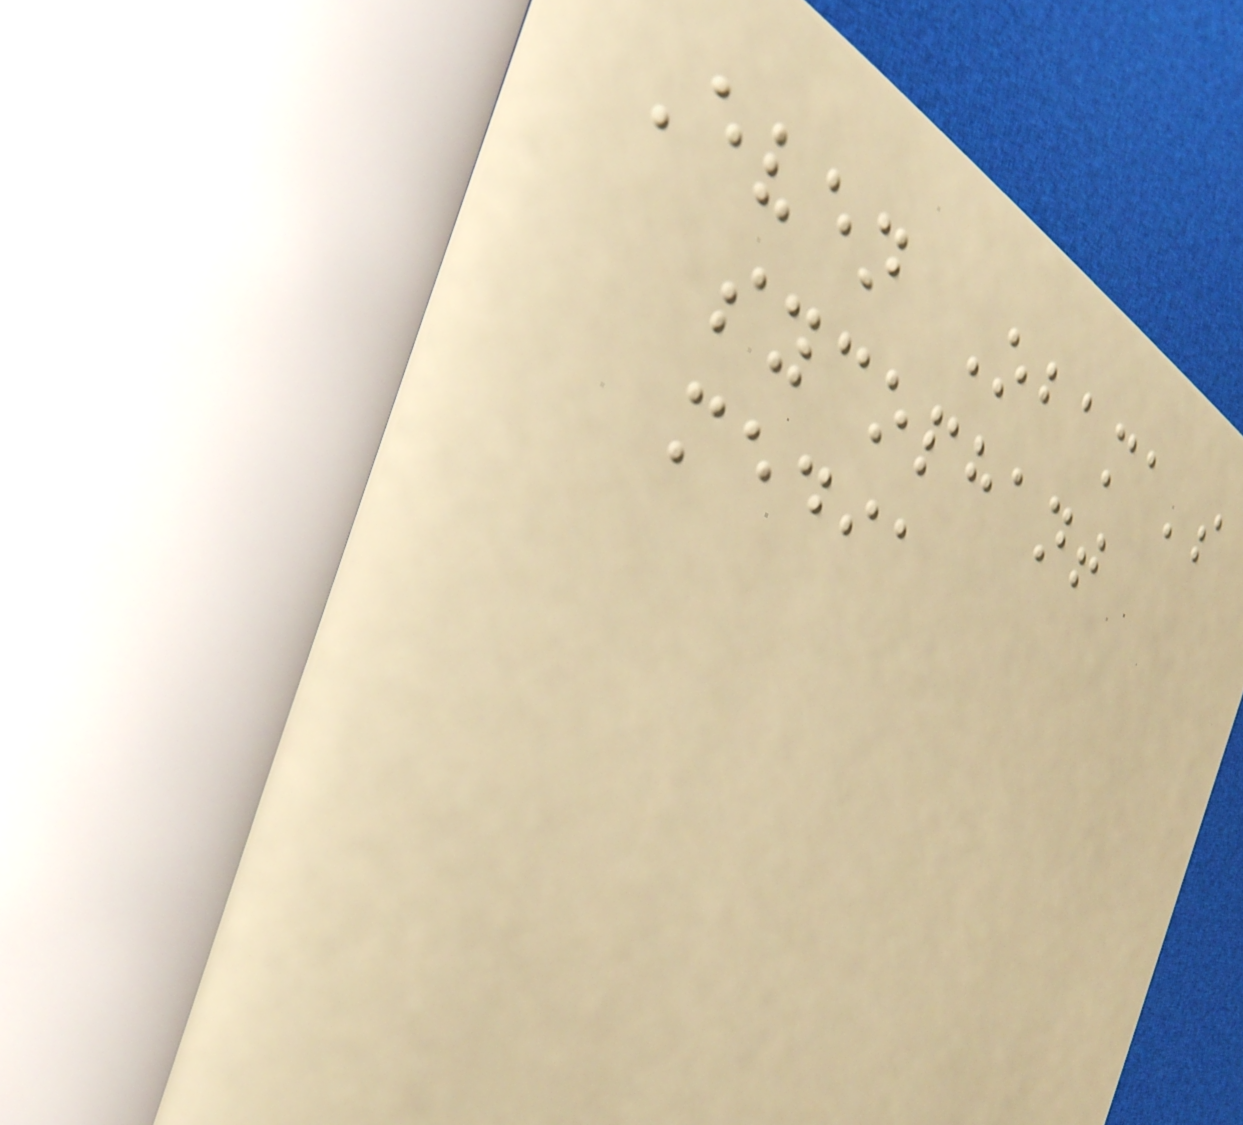Even Obama's
sycophant
media
